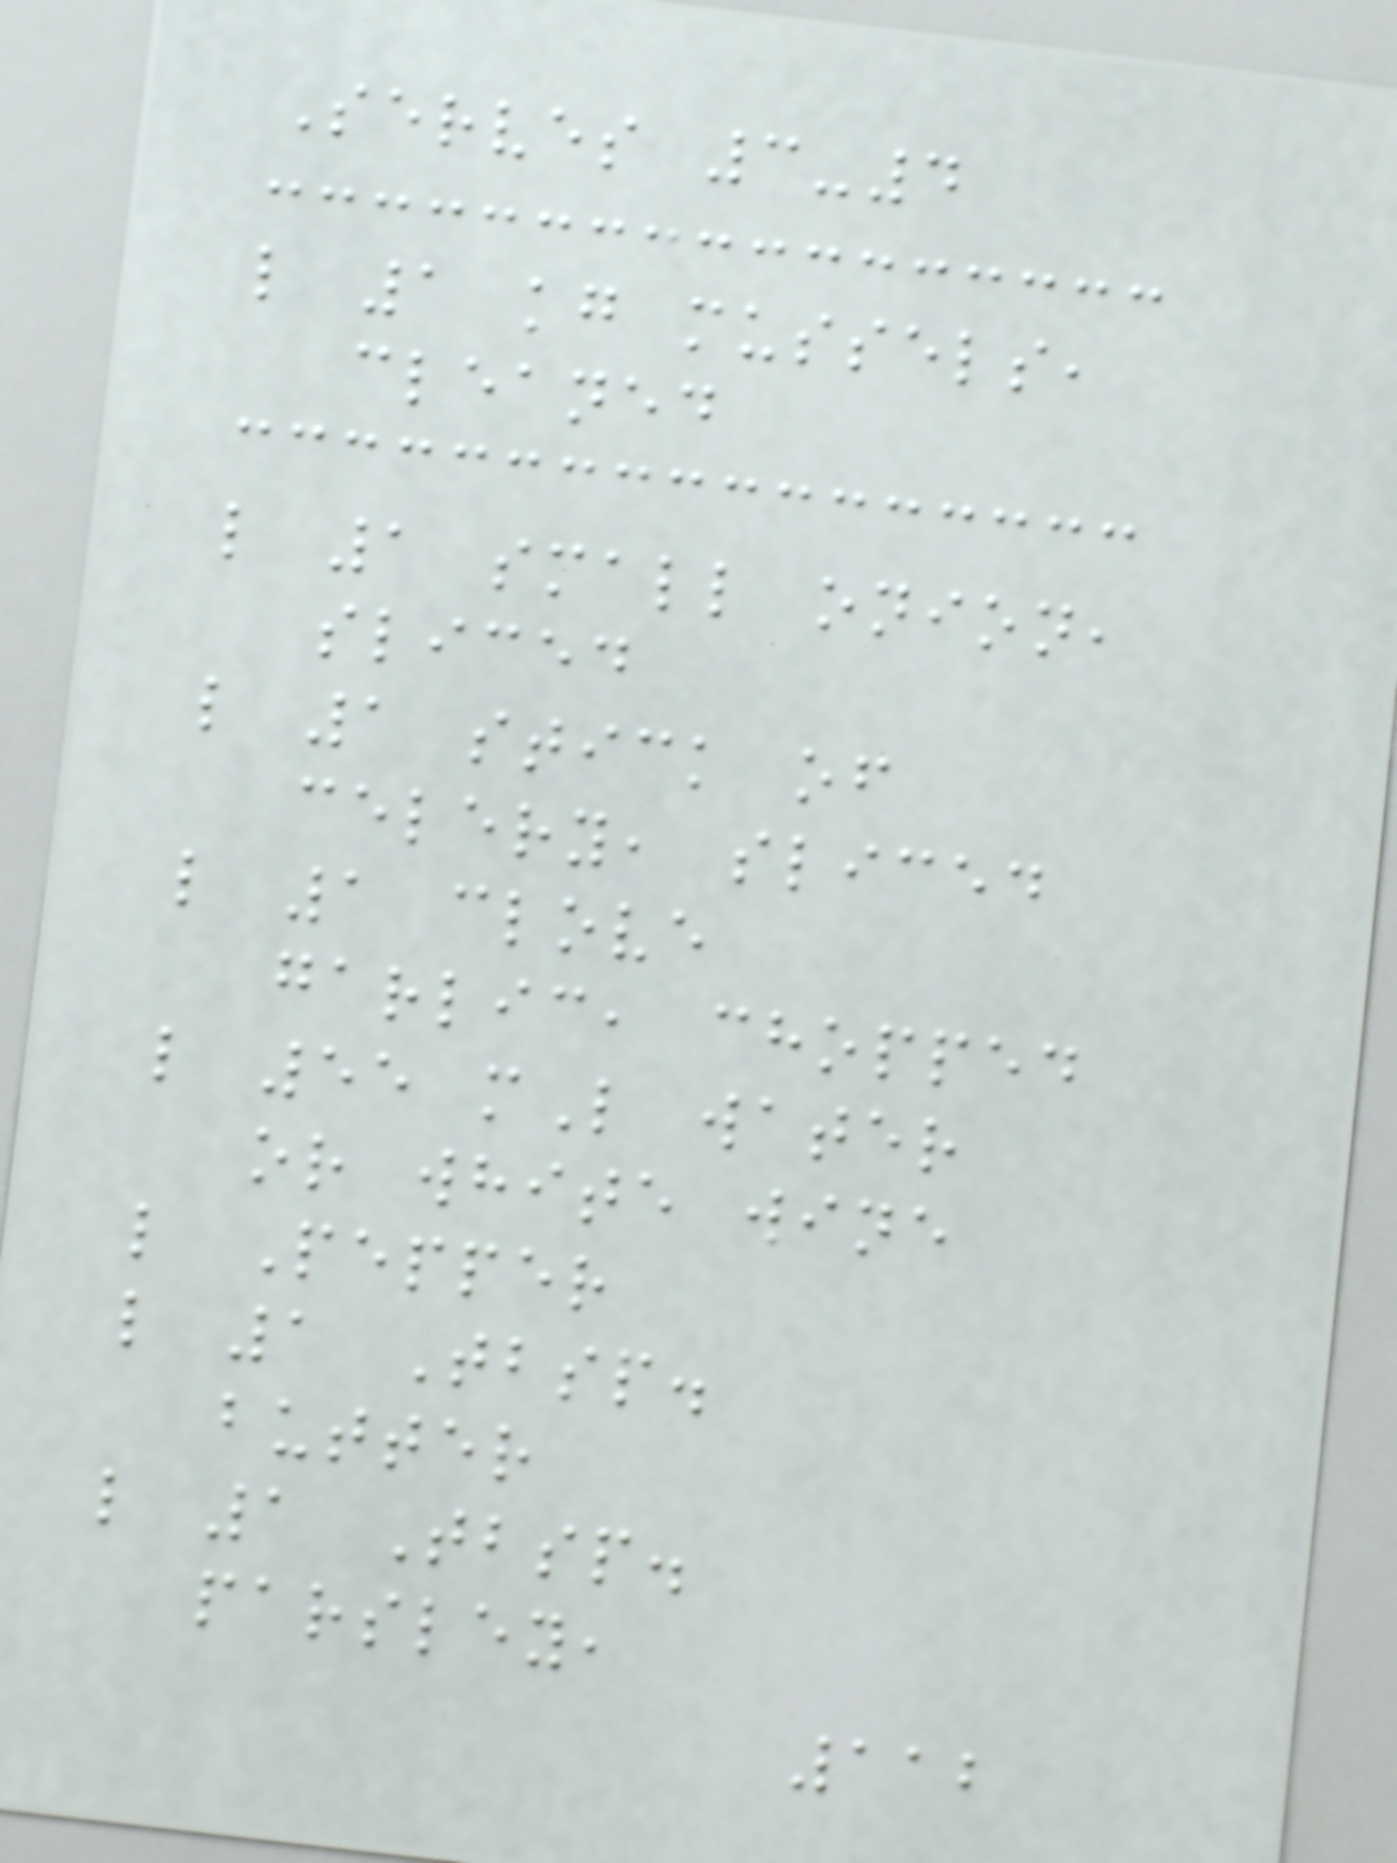Serves 3-4
l 1 kg mussels,
cleaned
l 1 small onion,
sliced
l 1 stick of
celery, sliced
l 1 clove
garlic, chopped
l 55 mL water
or white wine
l Pepper
l 1 Tbsp.
butter
l 1 Tbsp.
parsley,
112
